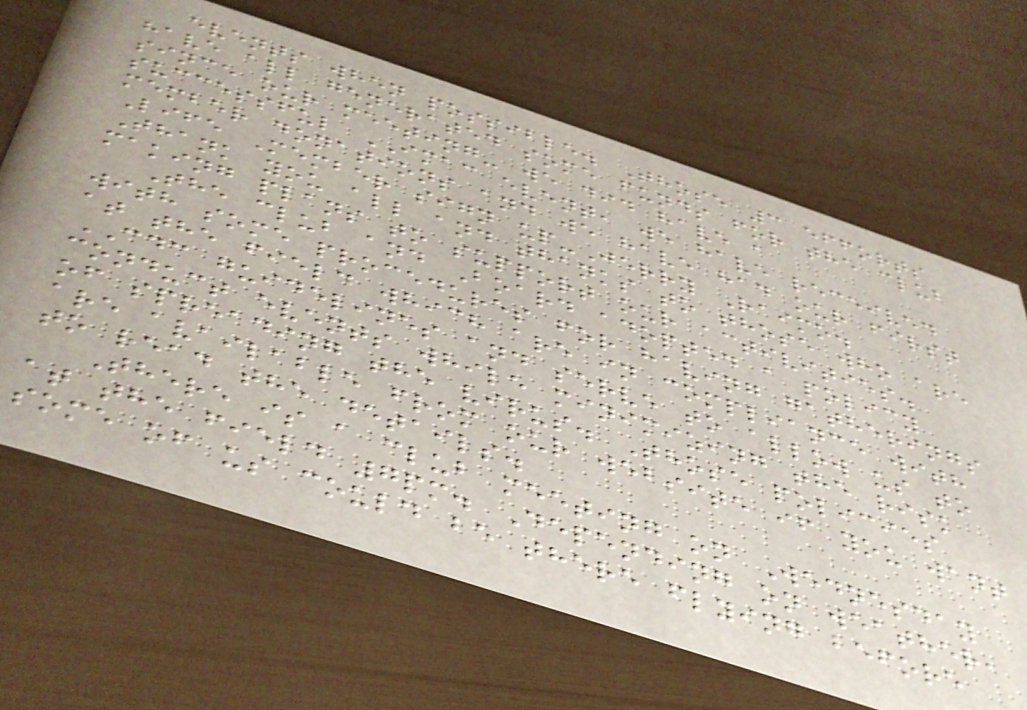events when possible. Those 3 efforts
have all generated some funds for the club
since our meeting- we did have a
successful IMAC event, we have received
member donations and we have had our first
Life Member sign up-Jerry Raimo.
Thank you all and thanks to those who are
making plans to support our activities.
The club and Board adopted a policy
with some procedures for having gatherings
at the field which are in compliance with
CDC guidelines and serve to allow us to
conduct events while minimizing the risk
of spreading the virus. Those policies
are available from our website if you want
to read the details.
There is a club meeting on Wednesday
at the field 7pm. Depending on weather,
some of us could be there flying before
